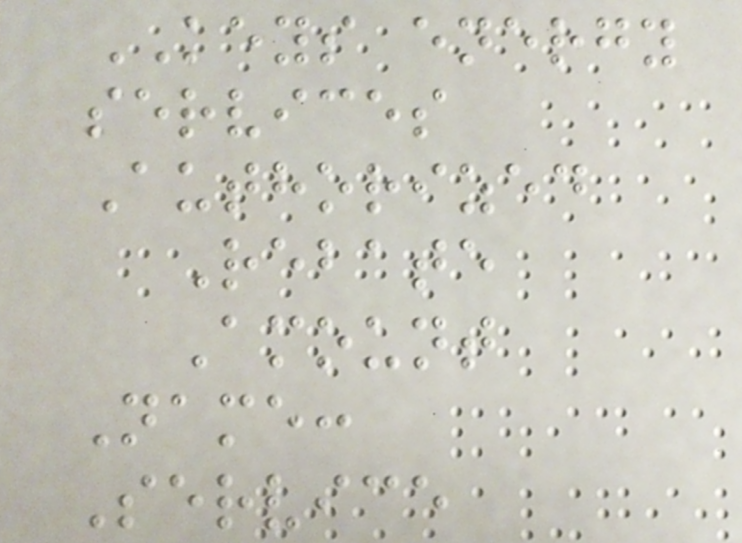KEYS energy
services
Authorized
Rebate
Amount
Name:
Service
